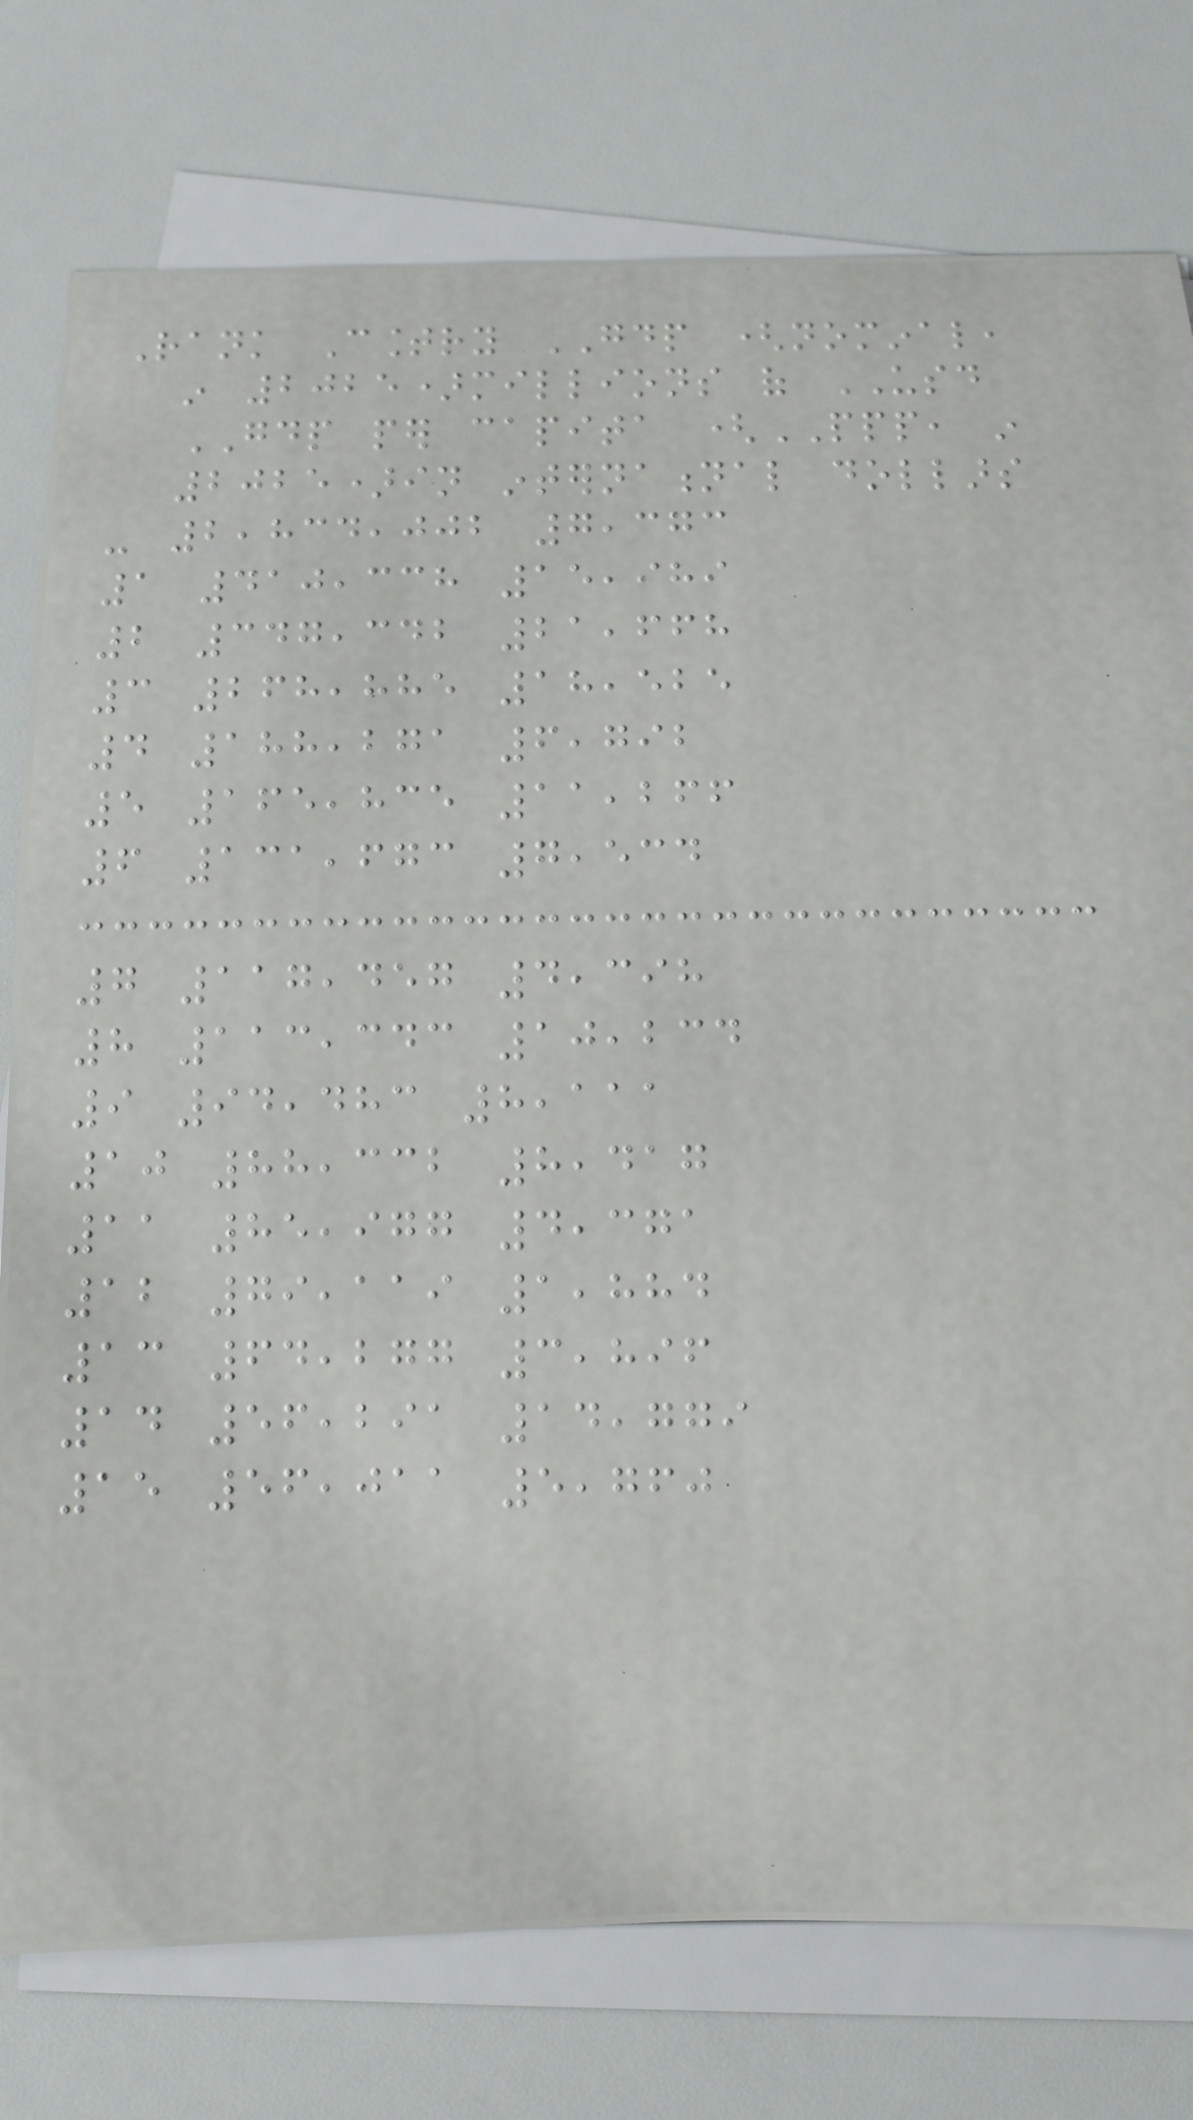Rank Country GDP (nominal,
in 2025)millions of USD
GDP per capita (PPP, in
2025)in international dollars
- 2,834,002 7,373
1 410,338 15,989
2 347,342 21,668
3 268,885 18,525
4 188,271 6,792
5 165,835 11,266
6 131,673 7,534
7 117,457 4,398
8 113,343 10,234
9 94,483 8,111
10 88,332 8,417
11 85,977 4,371
12 79,119 1,884
13 64,277 3,896
14 56,291 14,779
15 56,011 5,760
